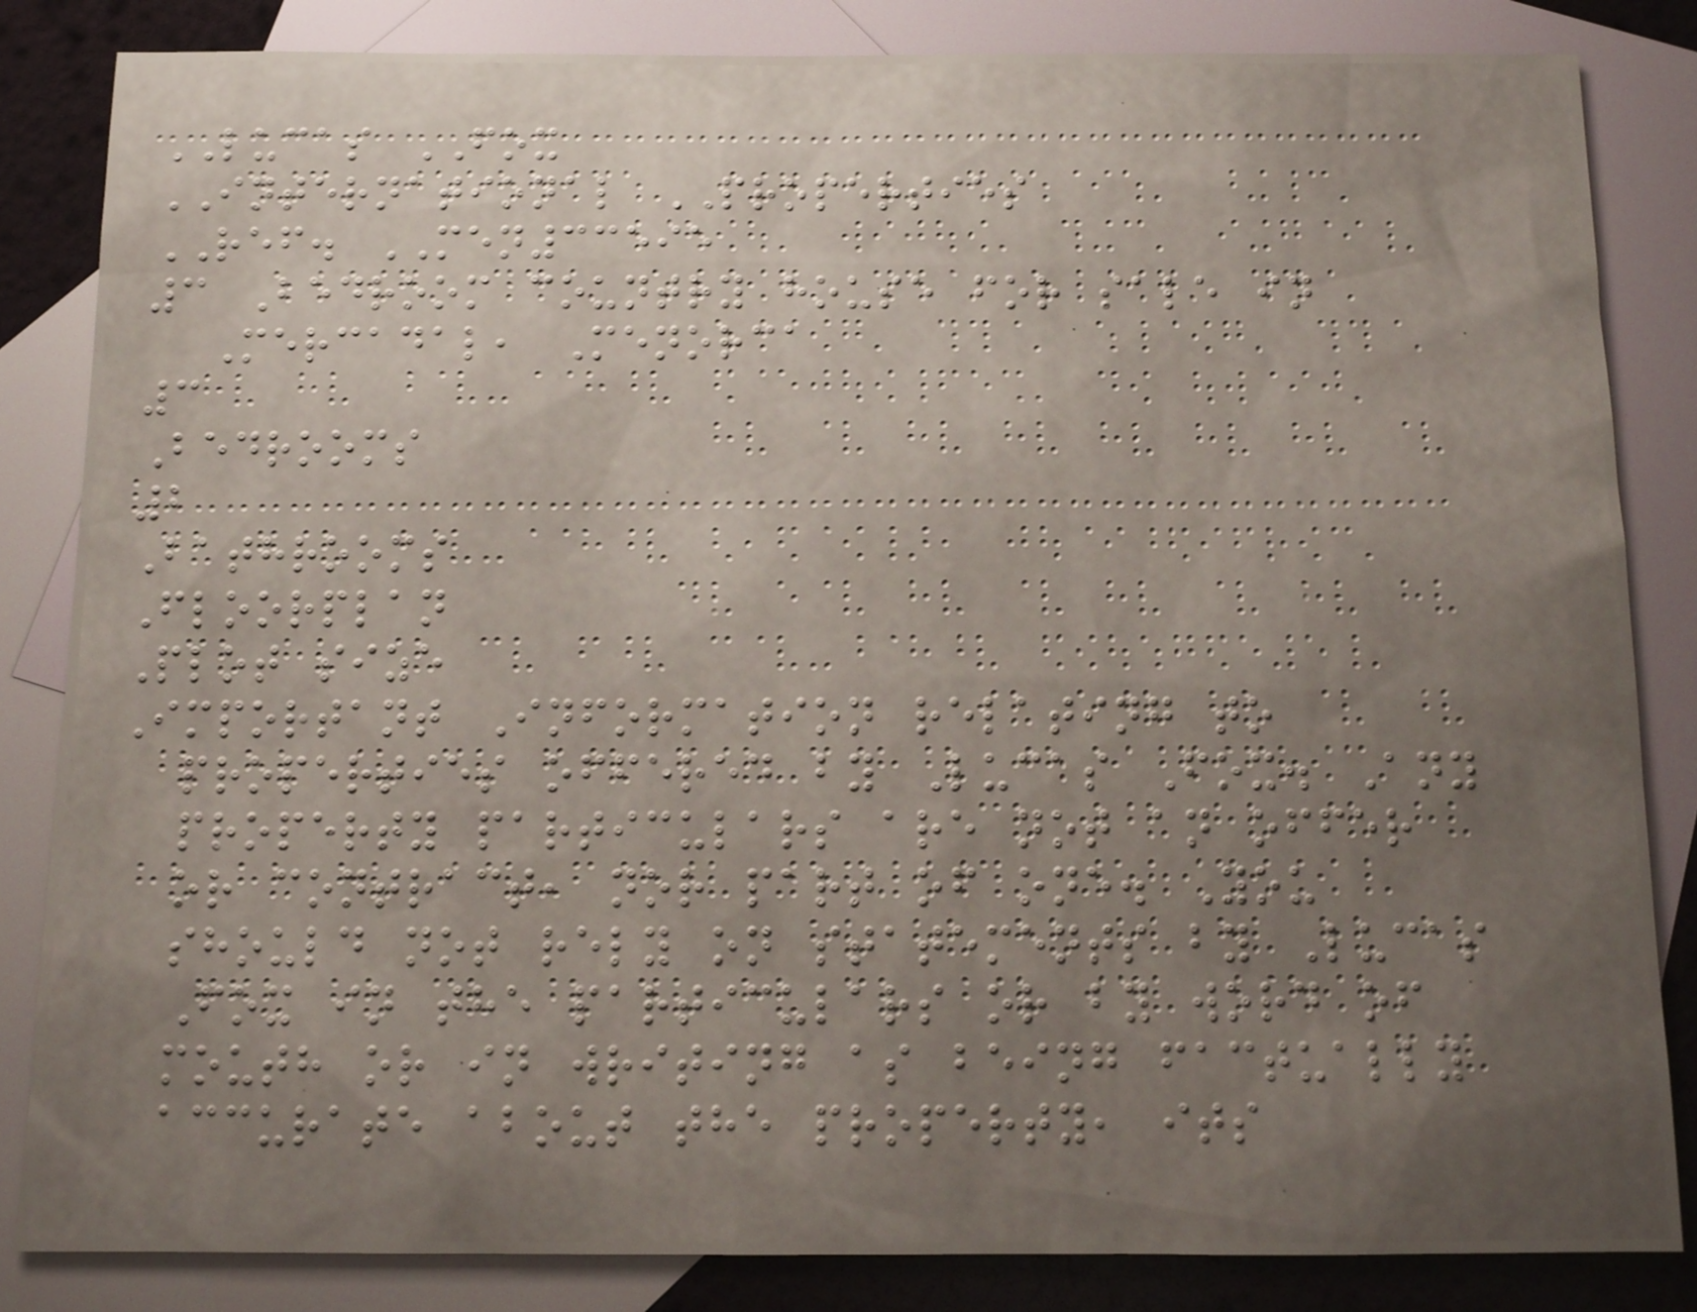LUCAS FOX
INTERNATIONAL PROPERTIES
REF. MEN33595
3 Bedroom country house for sale in
Mercadal, Menorca
3
Bedrooms
2
Bathrooms
Floorplan
Plot size
Important Information relating to
properties offered by Lucas Fox. Any
property particulars are not an offer
or contract, nor part of one. You
should not rely on statements by Lucas
Fox in the particulars or by word of
mouth or in writing as being factually
accurate about the property, its
